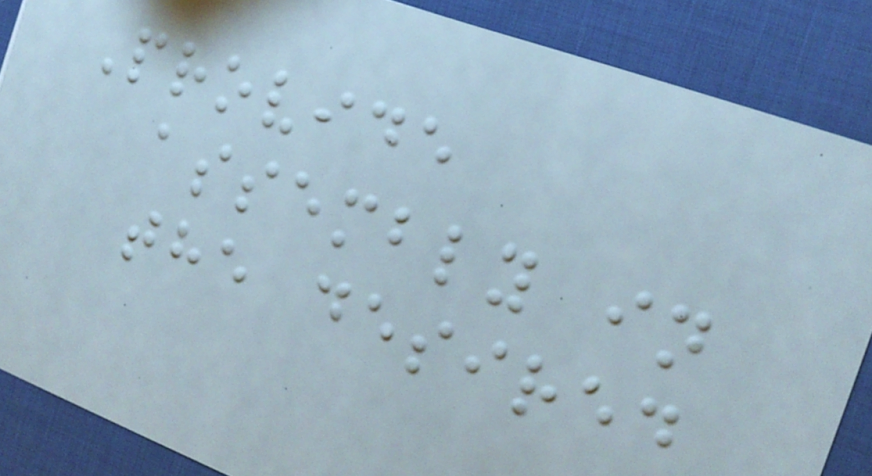Provide
assembly in
the desired
